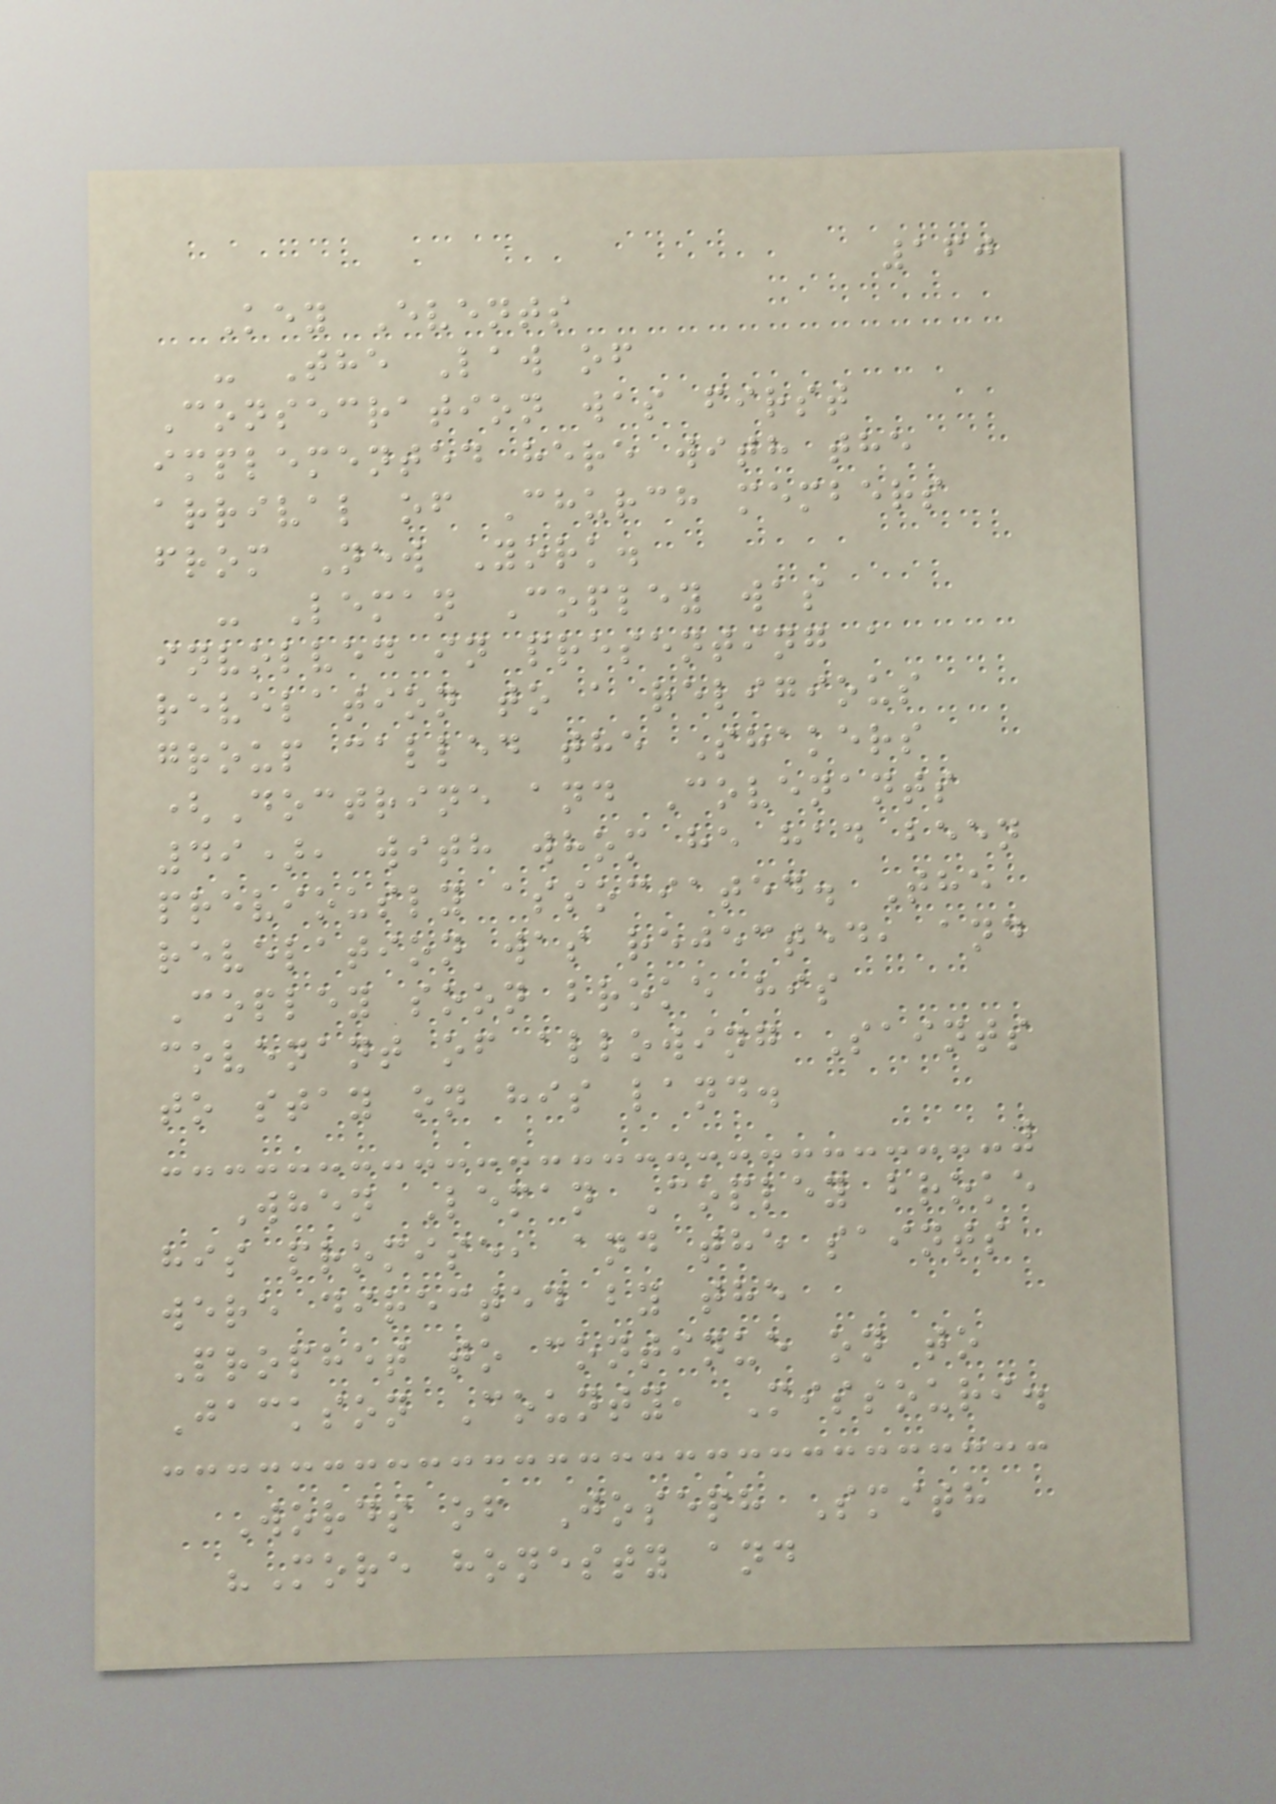160
Key Events
- The Law of
Consecration was first
implemented here with the
arrival of Church members
from New York.
- Leman Copley was
involved in presenting a
revelation to a religious
group called the Shakers
(Doctrine and Covenants
49), with whom he had been
previously associated. The
revelation was rejected, and
Copley soon broke his
covenant of allowing Saints
to stay on his land.
When Leman Copley broke
his promise, and the saints
were directed by the
Prophet to continue on to
Jackson County, Missouri.
Words of Joseph Smith
"More honesty and
